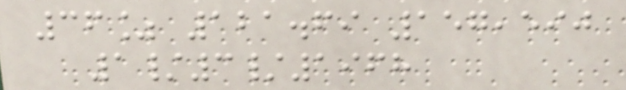36% 121.69 157,590
1/3/1968
